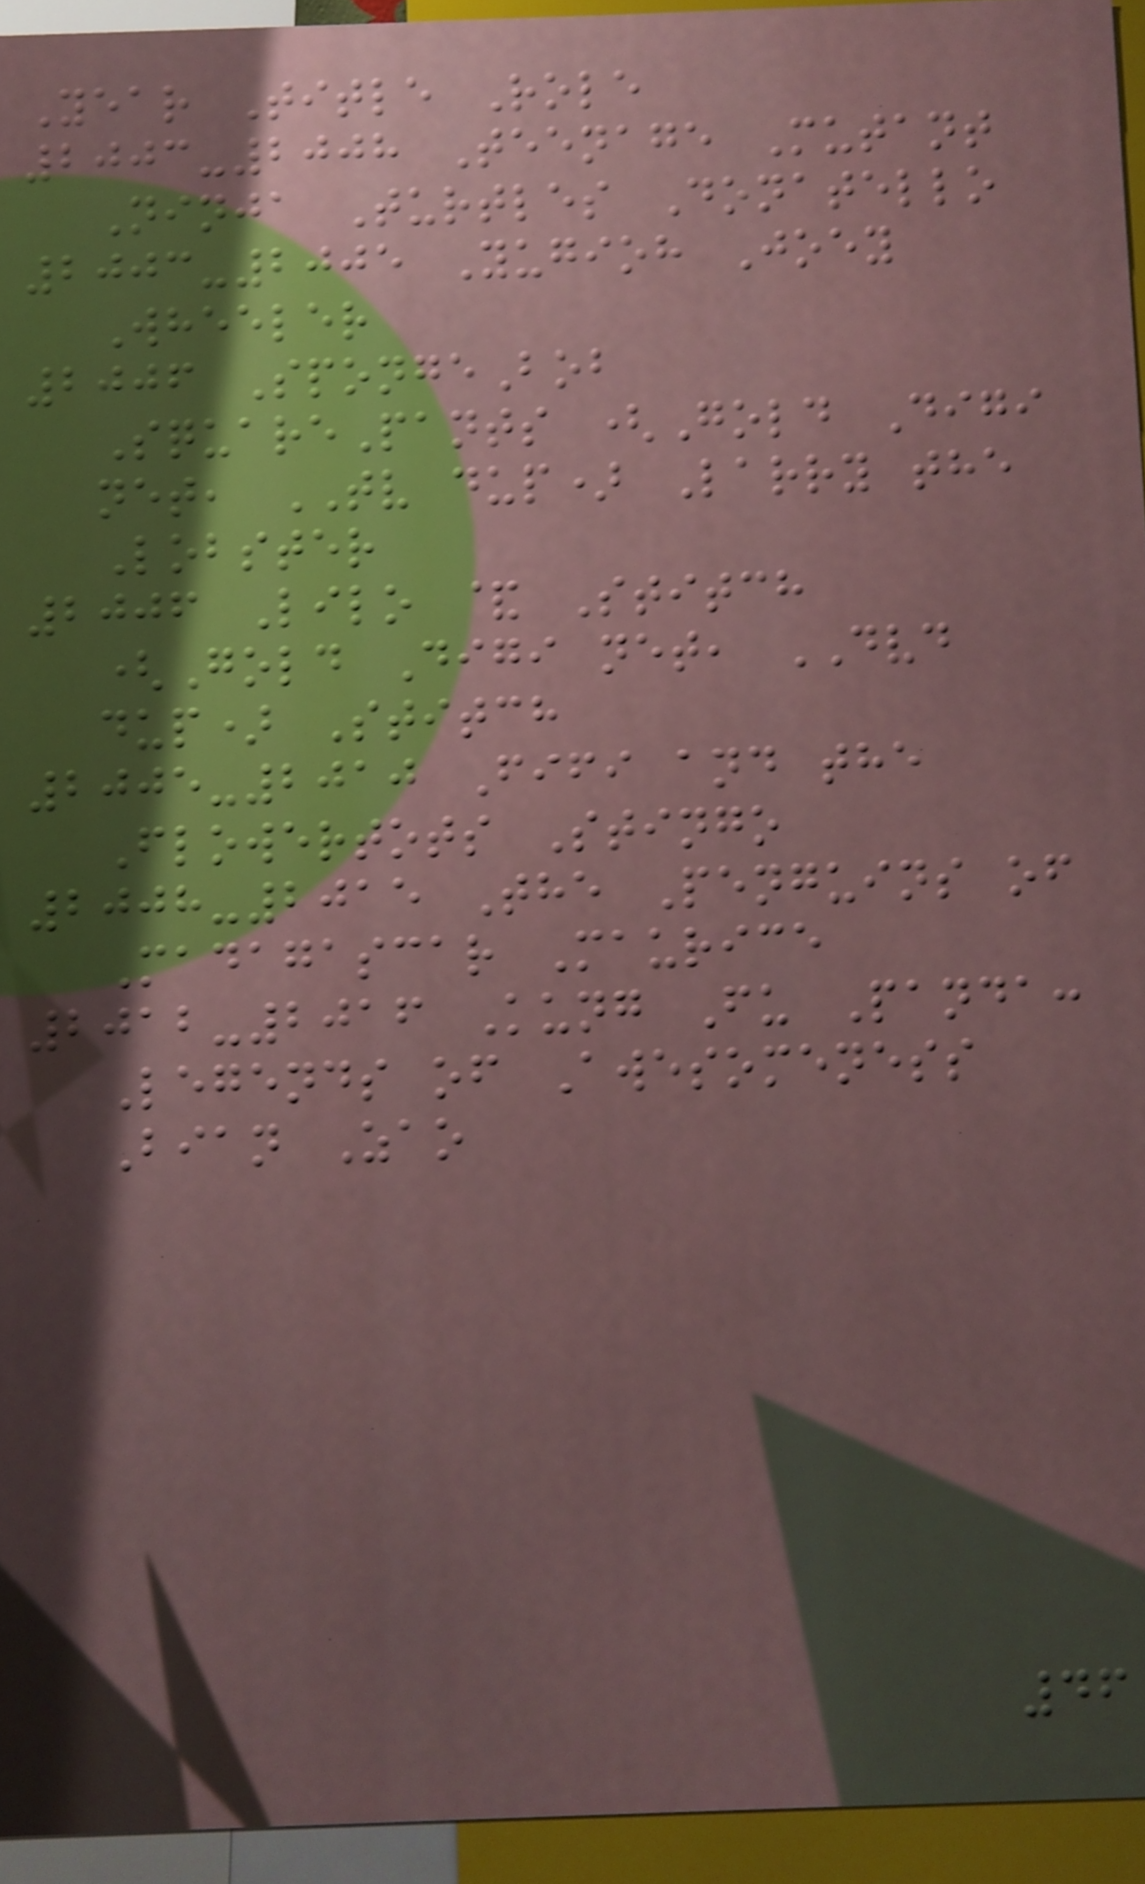Year Title Role
2003-2008 Teenage Mutant
Ninja Turtles Donatello
2003-2005 Yugioh Joey
Wheeler
2006 SpongeBob
SquarePants (Gold Digi
net, TV dup) Larry the
Lobster
2006 Lilo & Stitch
(Gold Digi net, DVD
dup) Stitch
2005-2010 Fifi and the
Flowertots Stingo
2008-2015 The Penguins of
Madagascar Maurice
2012-2016 Kung Fu Panda:
Legends of Awesomeness
Bian Zao
46
